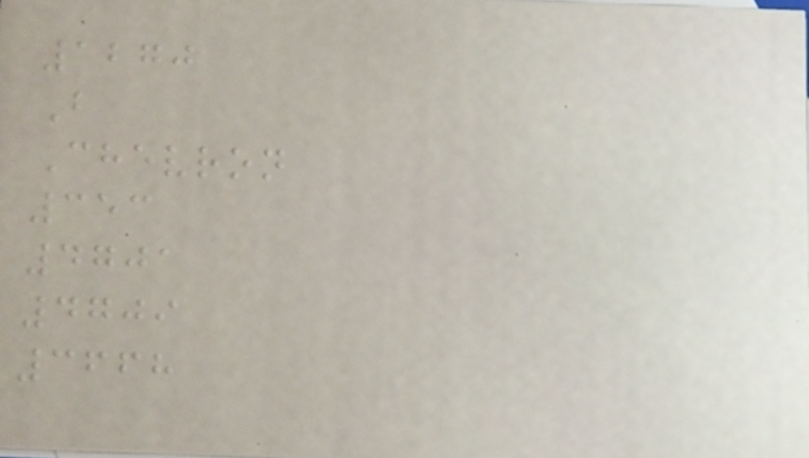1270
B
Chevron
353
4701
4709
3668
